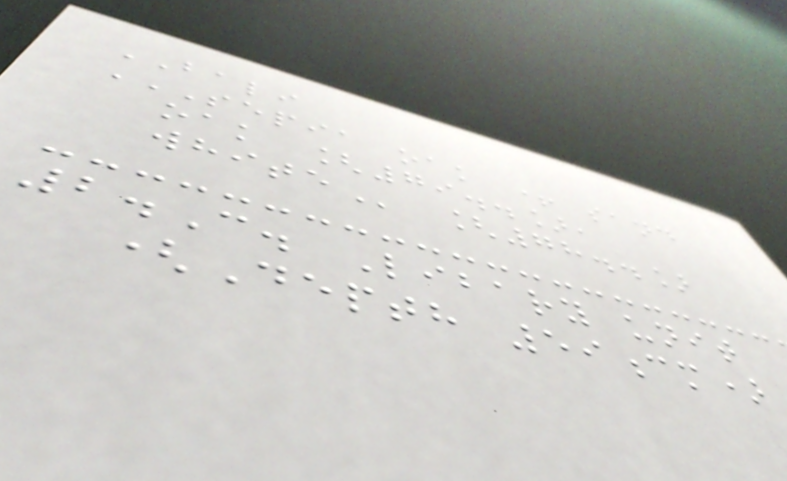BALI
SEPIA OAK + SAND
OAK [79..],
WHITE [78..]
2.C. Libary unit
(Depth 59cm)
